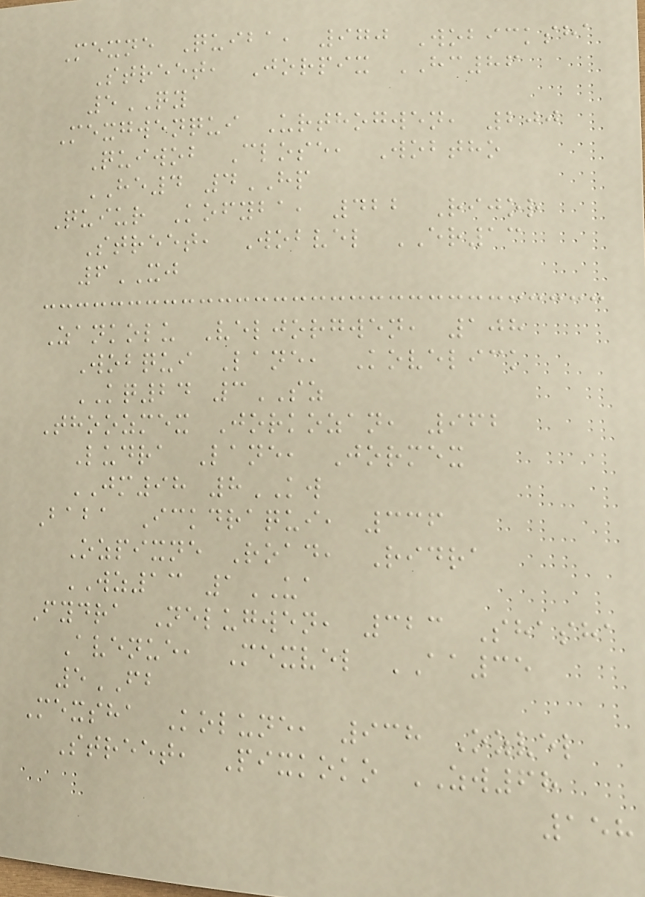Mexne Quiba, 970 Wobicksha
Street, Jorpix HC86
5QY
Mexgwenqui Urthogwen, 200
Quiwob Close, Wobtho
HE4 4HP
Quiur Kofyba, 422 Rijor
Street, Wobvel ER13
6XJ
Zankolu Veljorgwen, 108
Wobqui Lane, Kovelick
KQ24 3SZ
Thoozmex Jorkozan, 962
Ludra Lane, Jormex
JM98 8KW
Baba Ickdraqui, 336
Ozpixne Road, Ridra
WZ13 1UA
Fydra Nelugwen, 323 Shasha
Avenue, Mexvel AA35
5FB
Mexsha Kolune, 938 Ozvel
Street, Pixkoko ZW68
158
